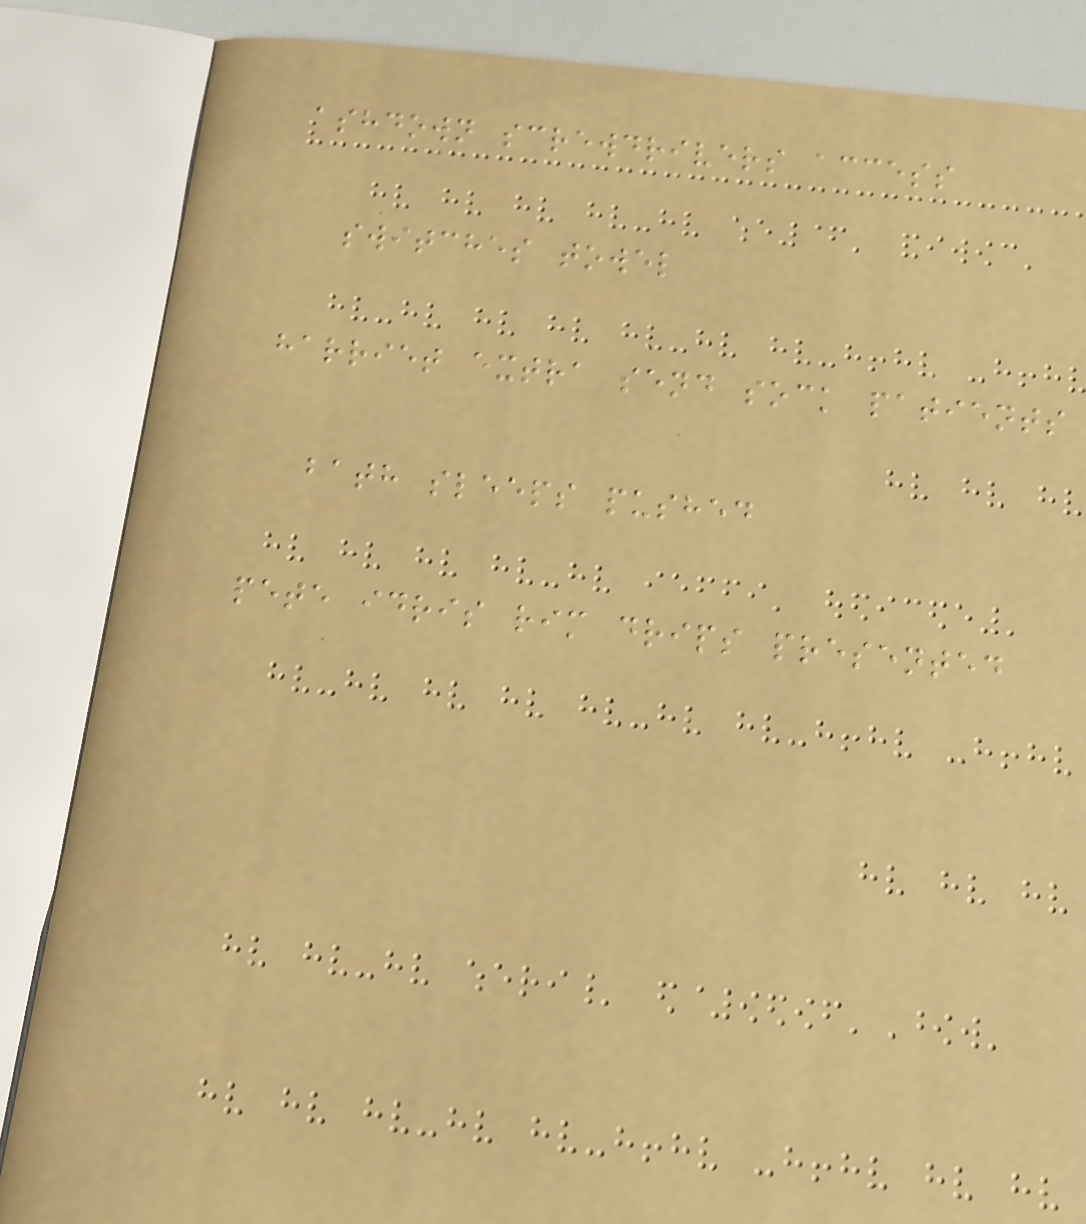ashdown screwdrivers access
switches towel
harriet extra send sock patients
bath sleeps pushed
pete idris rim drips presented
